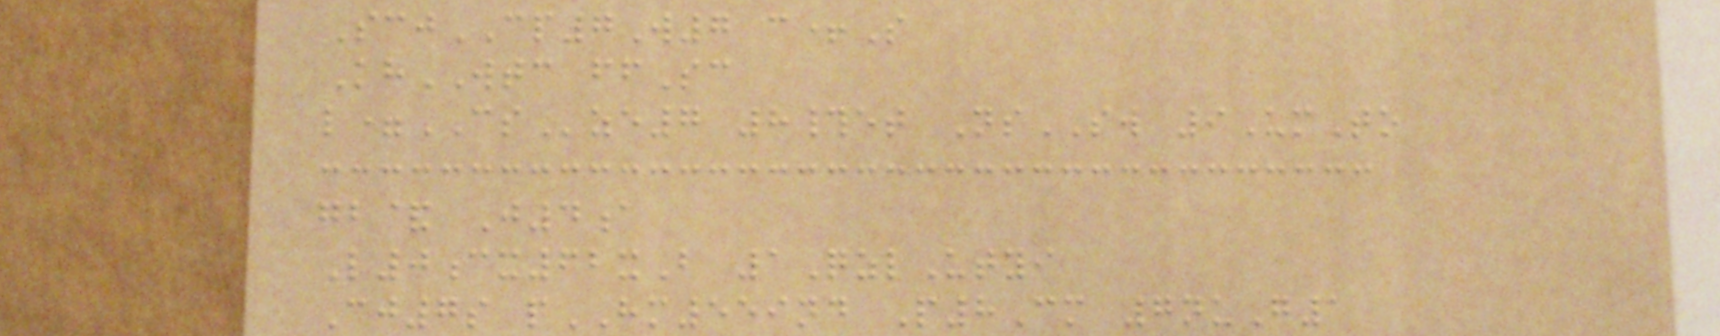ScjCP7W7 c+S
KhWTC ffSc
l=CSze7 8#et NsSW 9UmTo
gb& J4a
L0cx62xB 1QzlUtyi
Cj7s pHM559nd P8Cm 7nuG1
